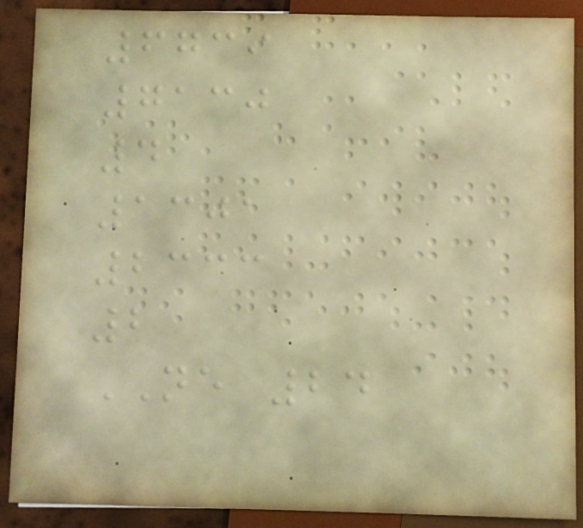6739
7130
4
1301
2333
2
NE 24
